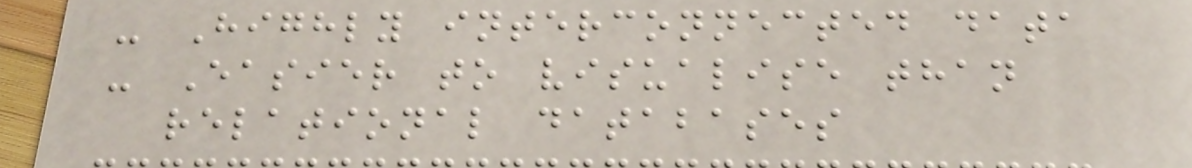- Highly interconnected data
- Easier to visualise than
relational databases
